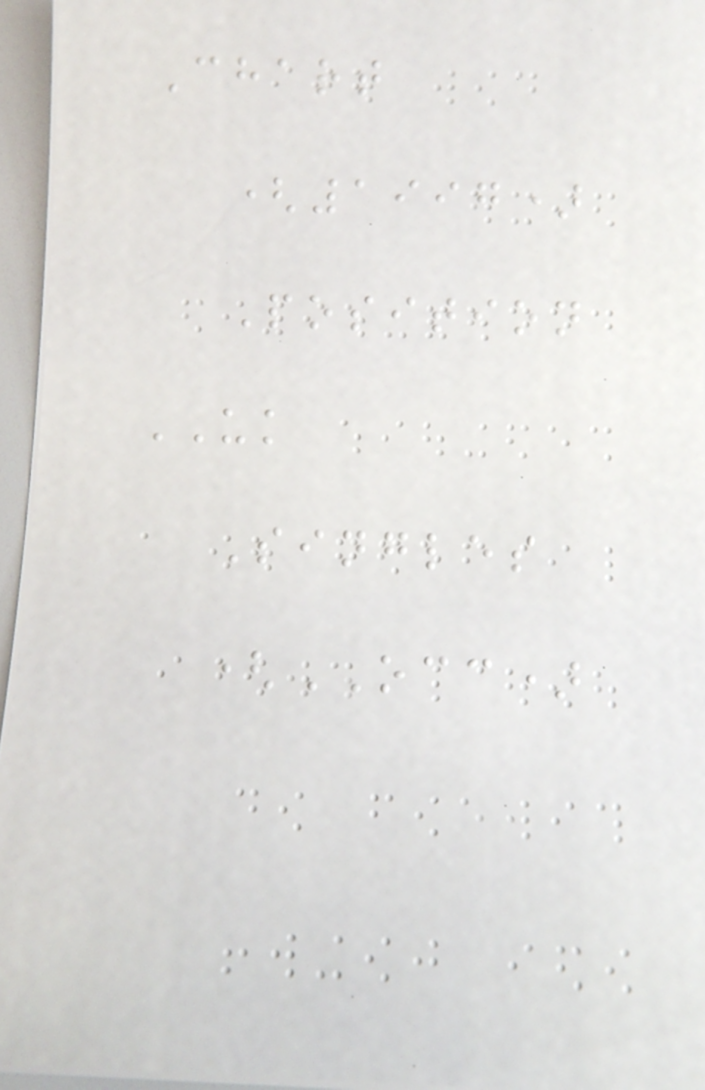Chart
(1997)
Position
UK
Singles
(OCC)
